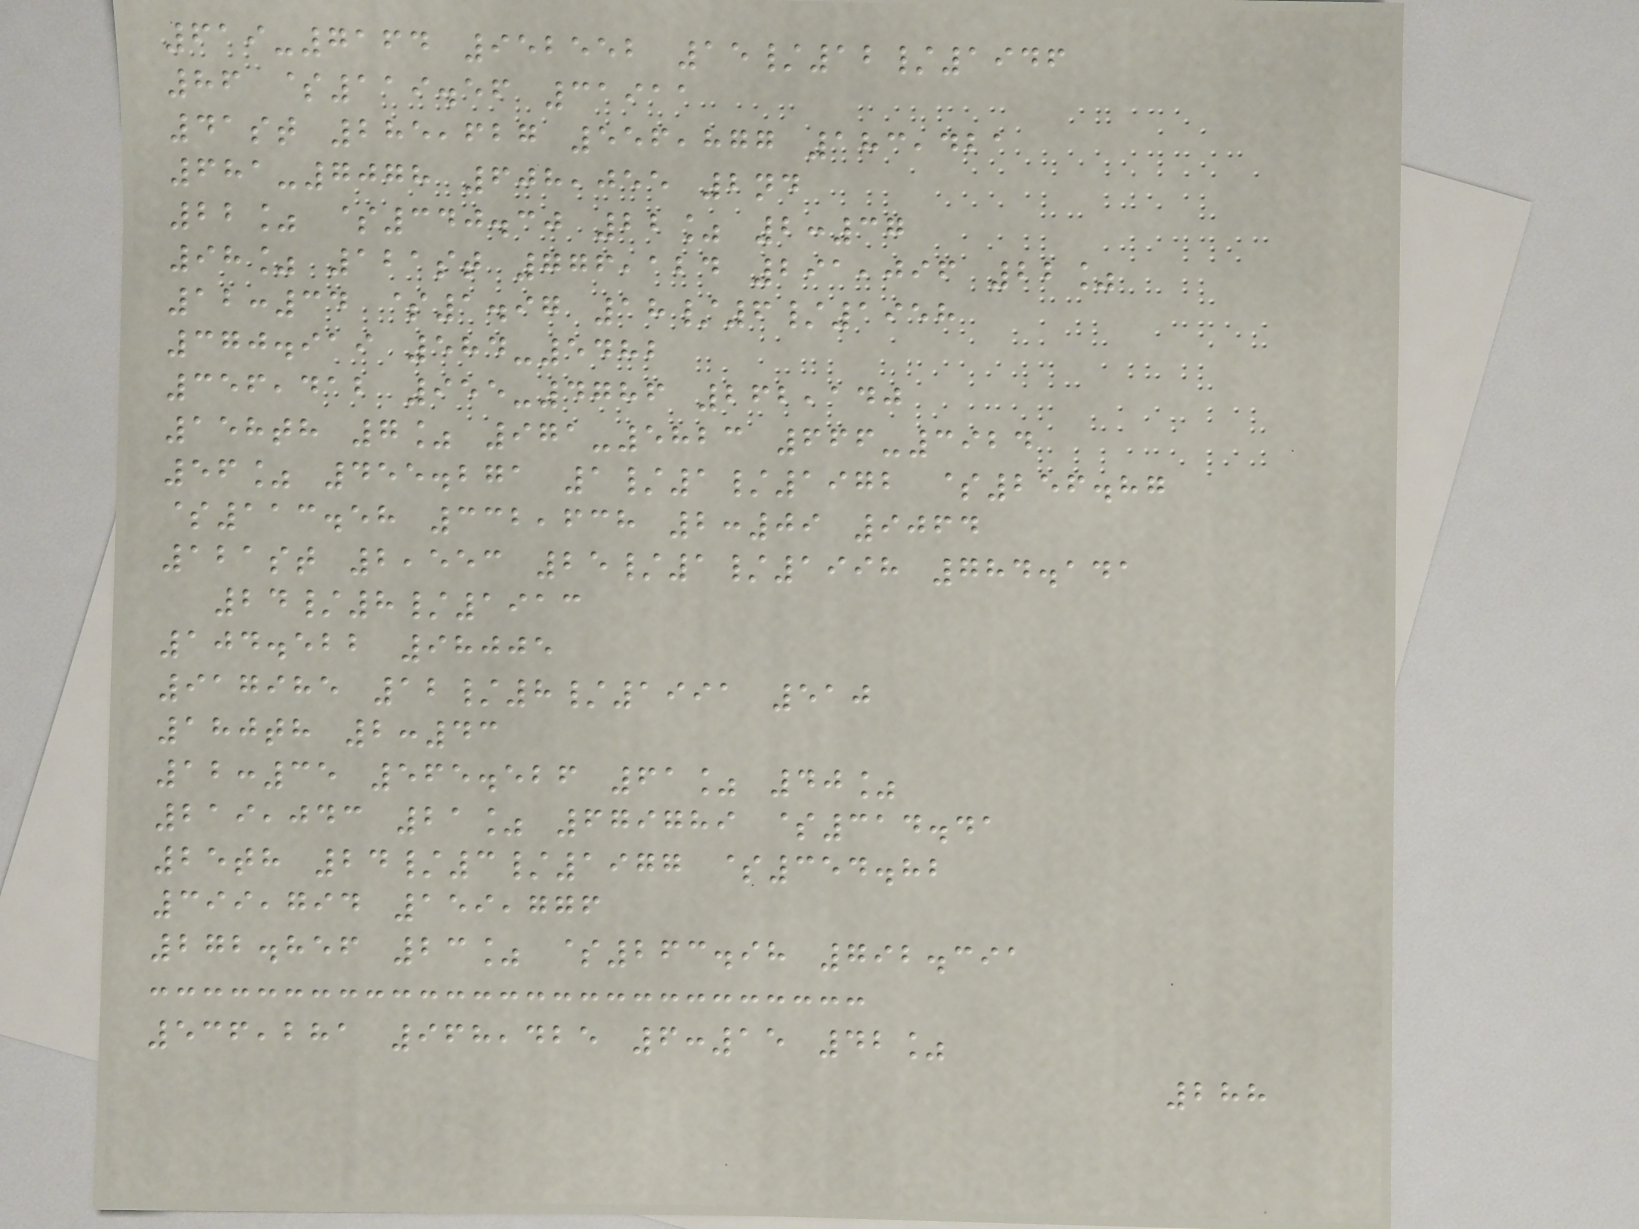619-7164 952552 15/12/1946
86 $119.56 31911
41st 285,627 556,877 183,421
681-7078 608,055 2nd
22% $340.30 22% 2:37
98% 121st 776,124 291,096 22%
12:34 $1.97 18/6/1958
370.919 584-5482
356,412 955-4786 262,140
158th 7% 971-5823 666-3924
56% 455.271 1/1/1972 $256.87
$113.58 332,638 2:09 9064
121st 2,553 25/1/1998 784.141
24/8/1913
104.522 98005
917985 12/8/1991 510
180th 2:43
12:35 565.526 61% 40%
219,043 21% 679789 $314.41
25th 24/3/1977 $354.82
399,794 159,776
272.856 23% $263.98 792.391
536,281 968,425 6:15 42%
288
